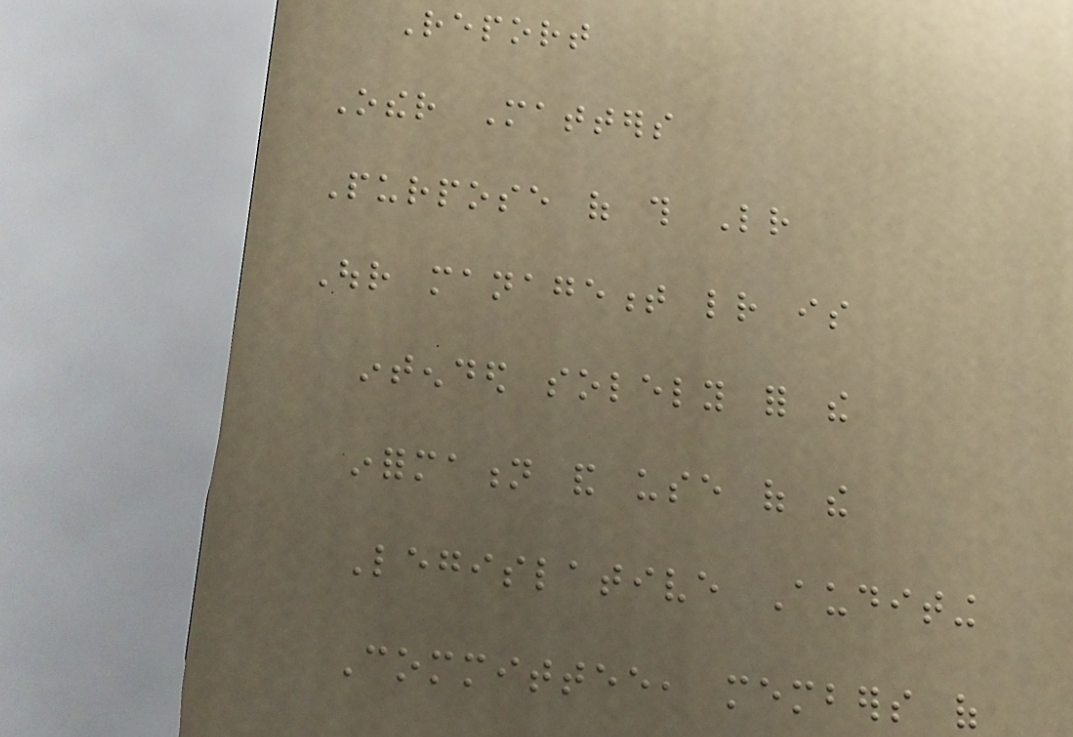Report
Other Matters
Purpose of this Letter
Our management letter is
intended solely for the
information and use of the
Legislative Auditing
Committee, members of
